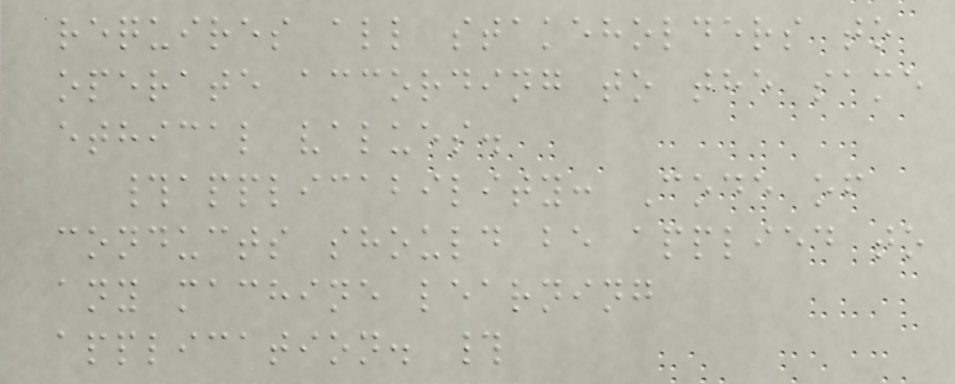requires all stakeholders to
operate according to the same
ethical values.
#applicability: Code of
conducts should be applied to
any machine learning
application. #
